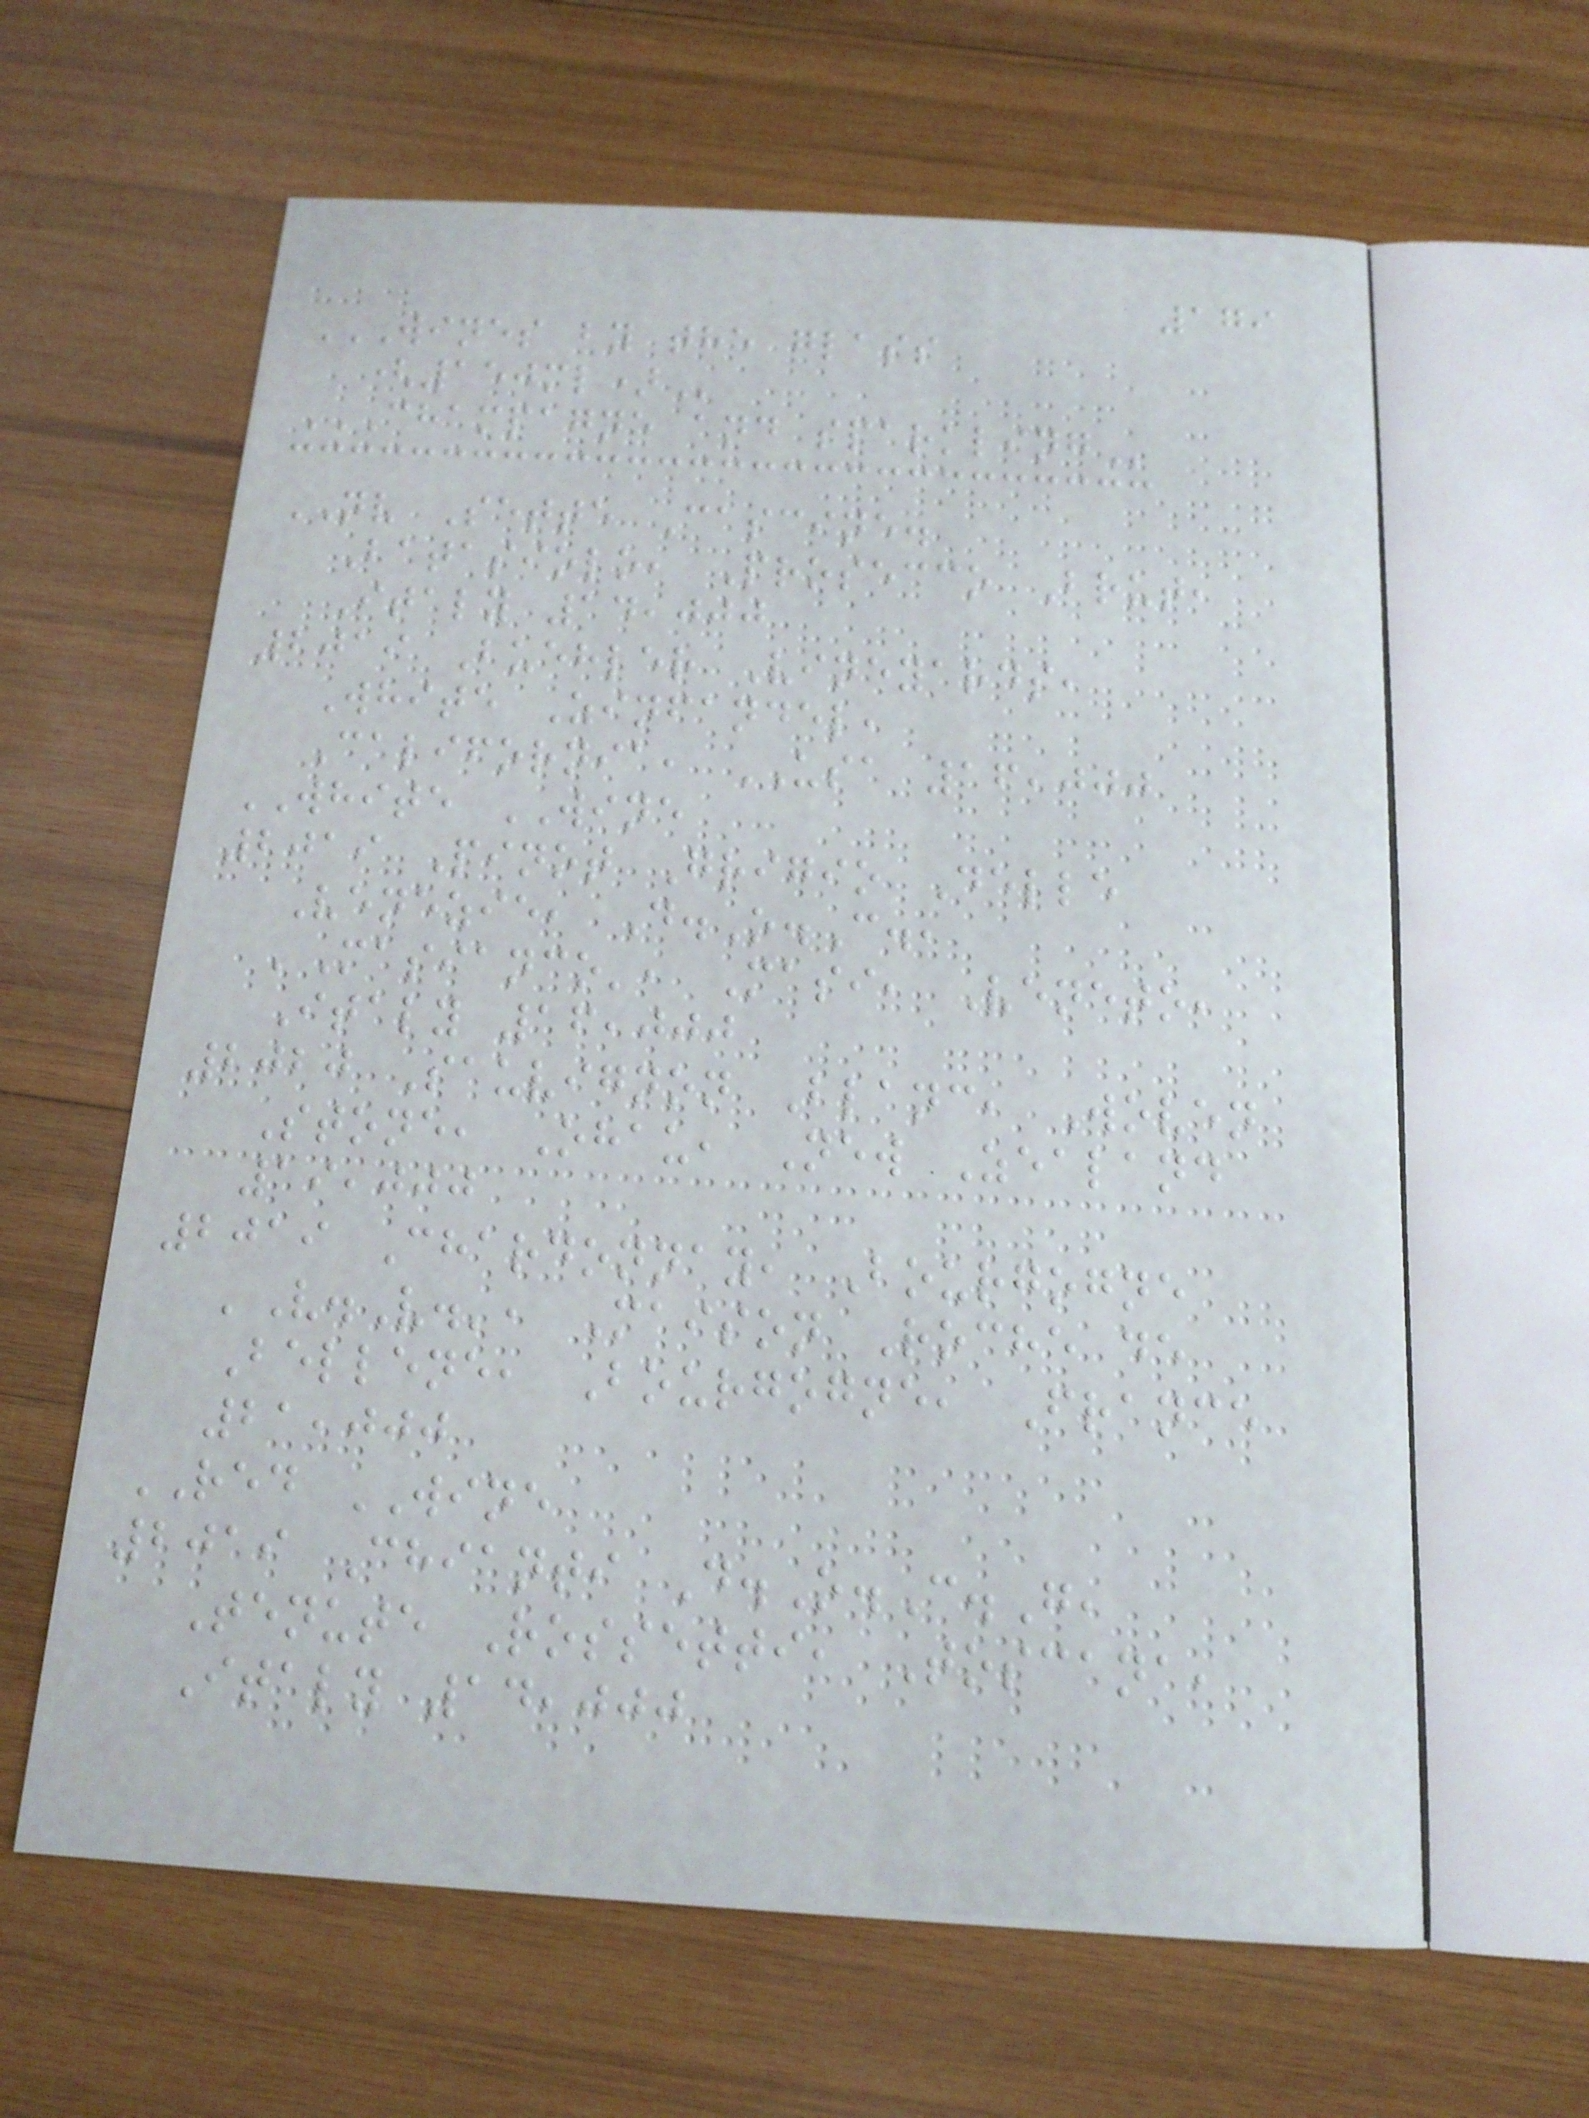179
WINES BY THE GLASS
(150ML)
CHAMPAGNE AND SPARKLING
NV Sette Cascine.
Batasiolo, Prosecco Brut,
Italy 14,000
2019 Buehler Vineyards,
White Zinfandel,
California, USA 16,000
WHITE WINE
2019 Pinot Grigio Delle
Venezie, D.O.C.,
'Masianco', Masi, Veneto,
Italy 16,000
2020 Sauvignon Blanc, Woven
Stone, Ohau, New Zealand
19,000
2019 Chardonnay, Bourgogne
'V.V.', Maison Roche de
Bellene, Bourgogne, France
21,000
RED WINE
2019 Chianti D.O.C.G,
Tenute Rossetti, Toscana,
Italy 14,000
